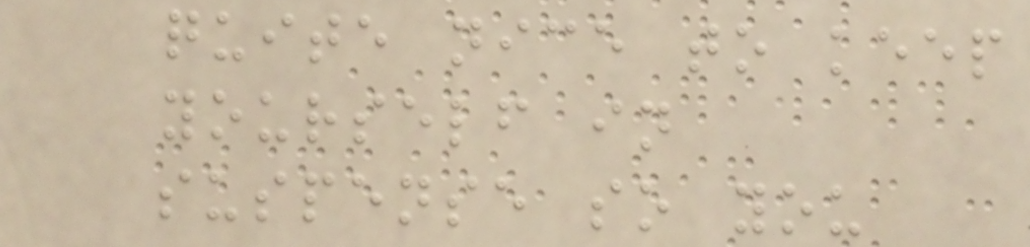quite nice to keep
yourself in
suspense so you
